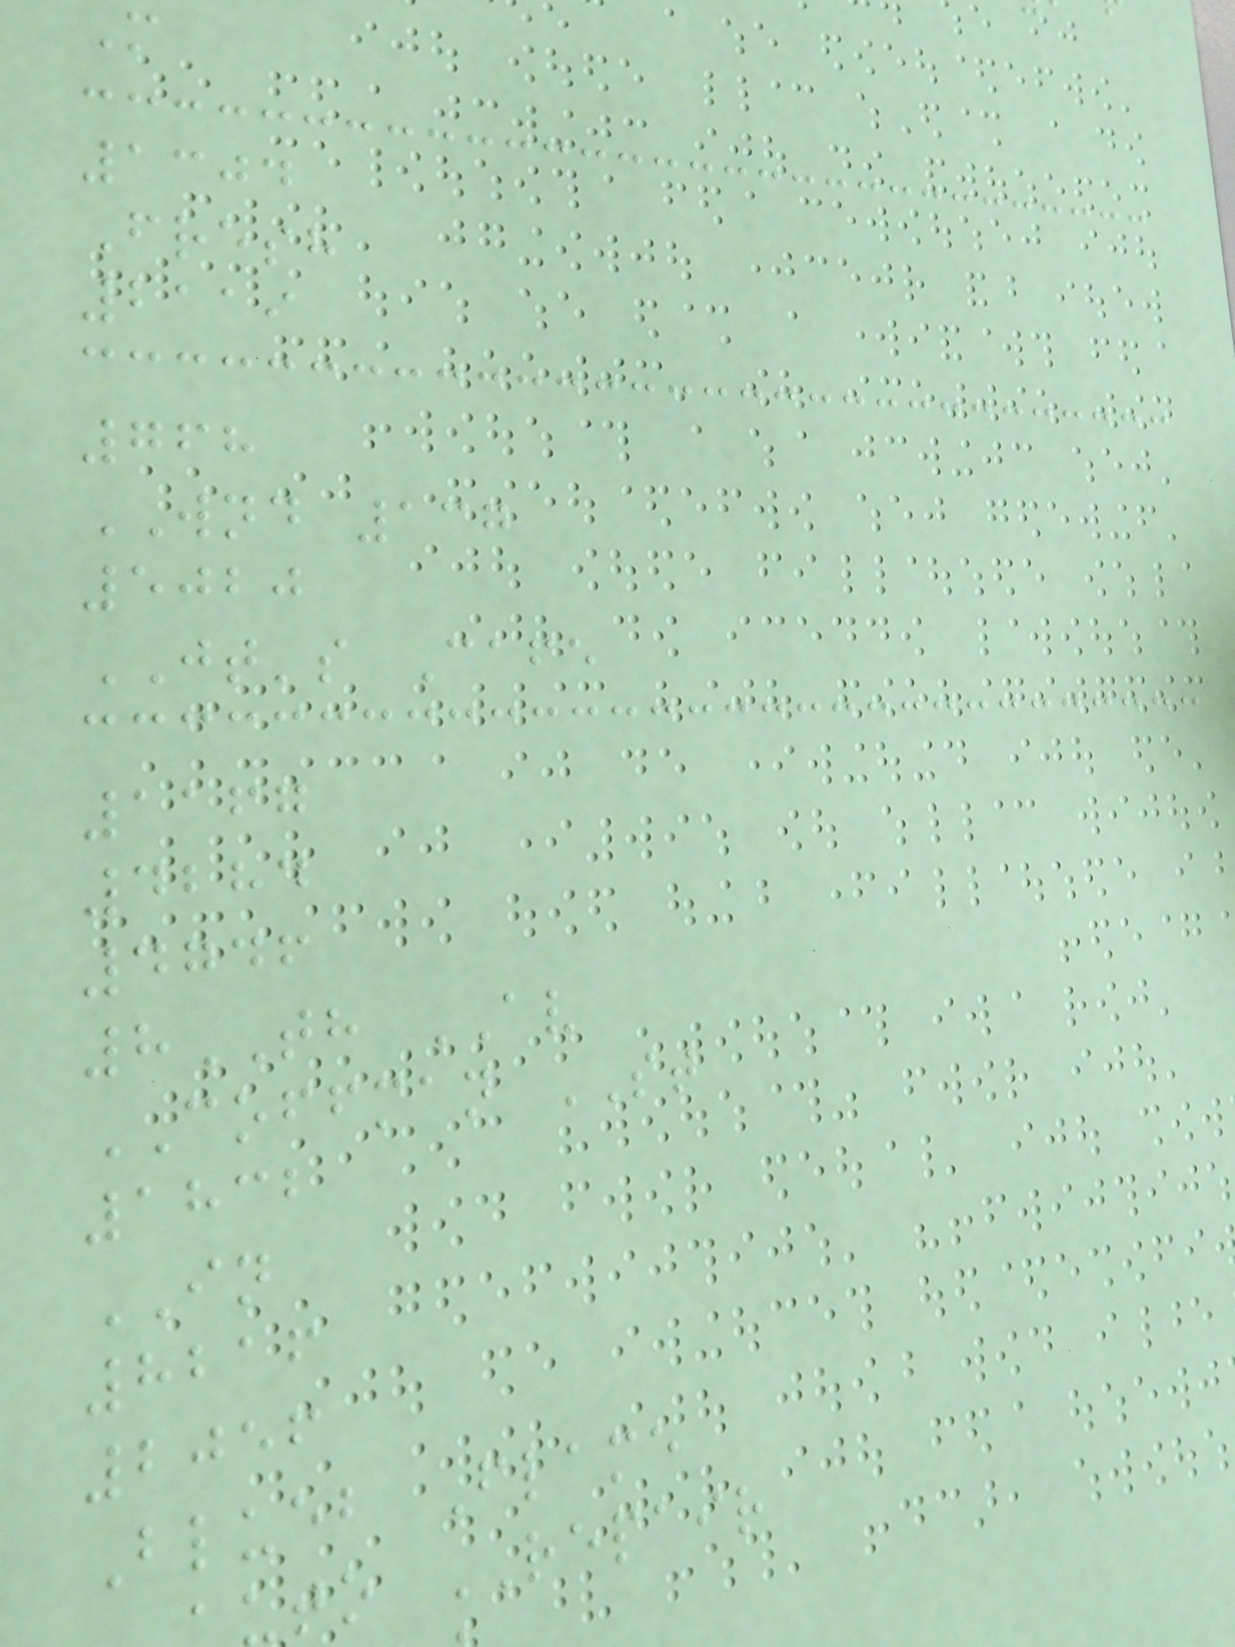M
1304
Fresh
2119
768
WND 137
5020
JT's Cafe
1167
4284
4746
8TH AV
COFFMAN ST
1832
IN
8216
2056
Blueb Flame
to REPAIR
